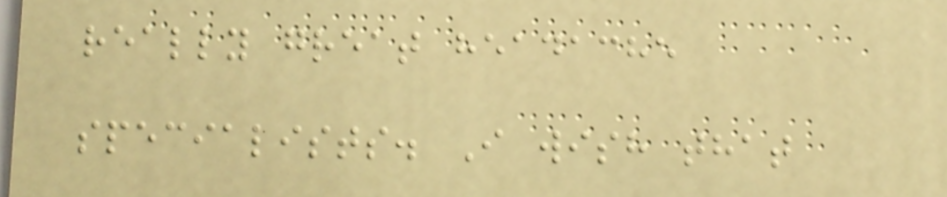really great headache
specialists. I wish that
